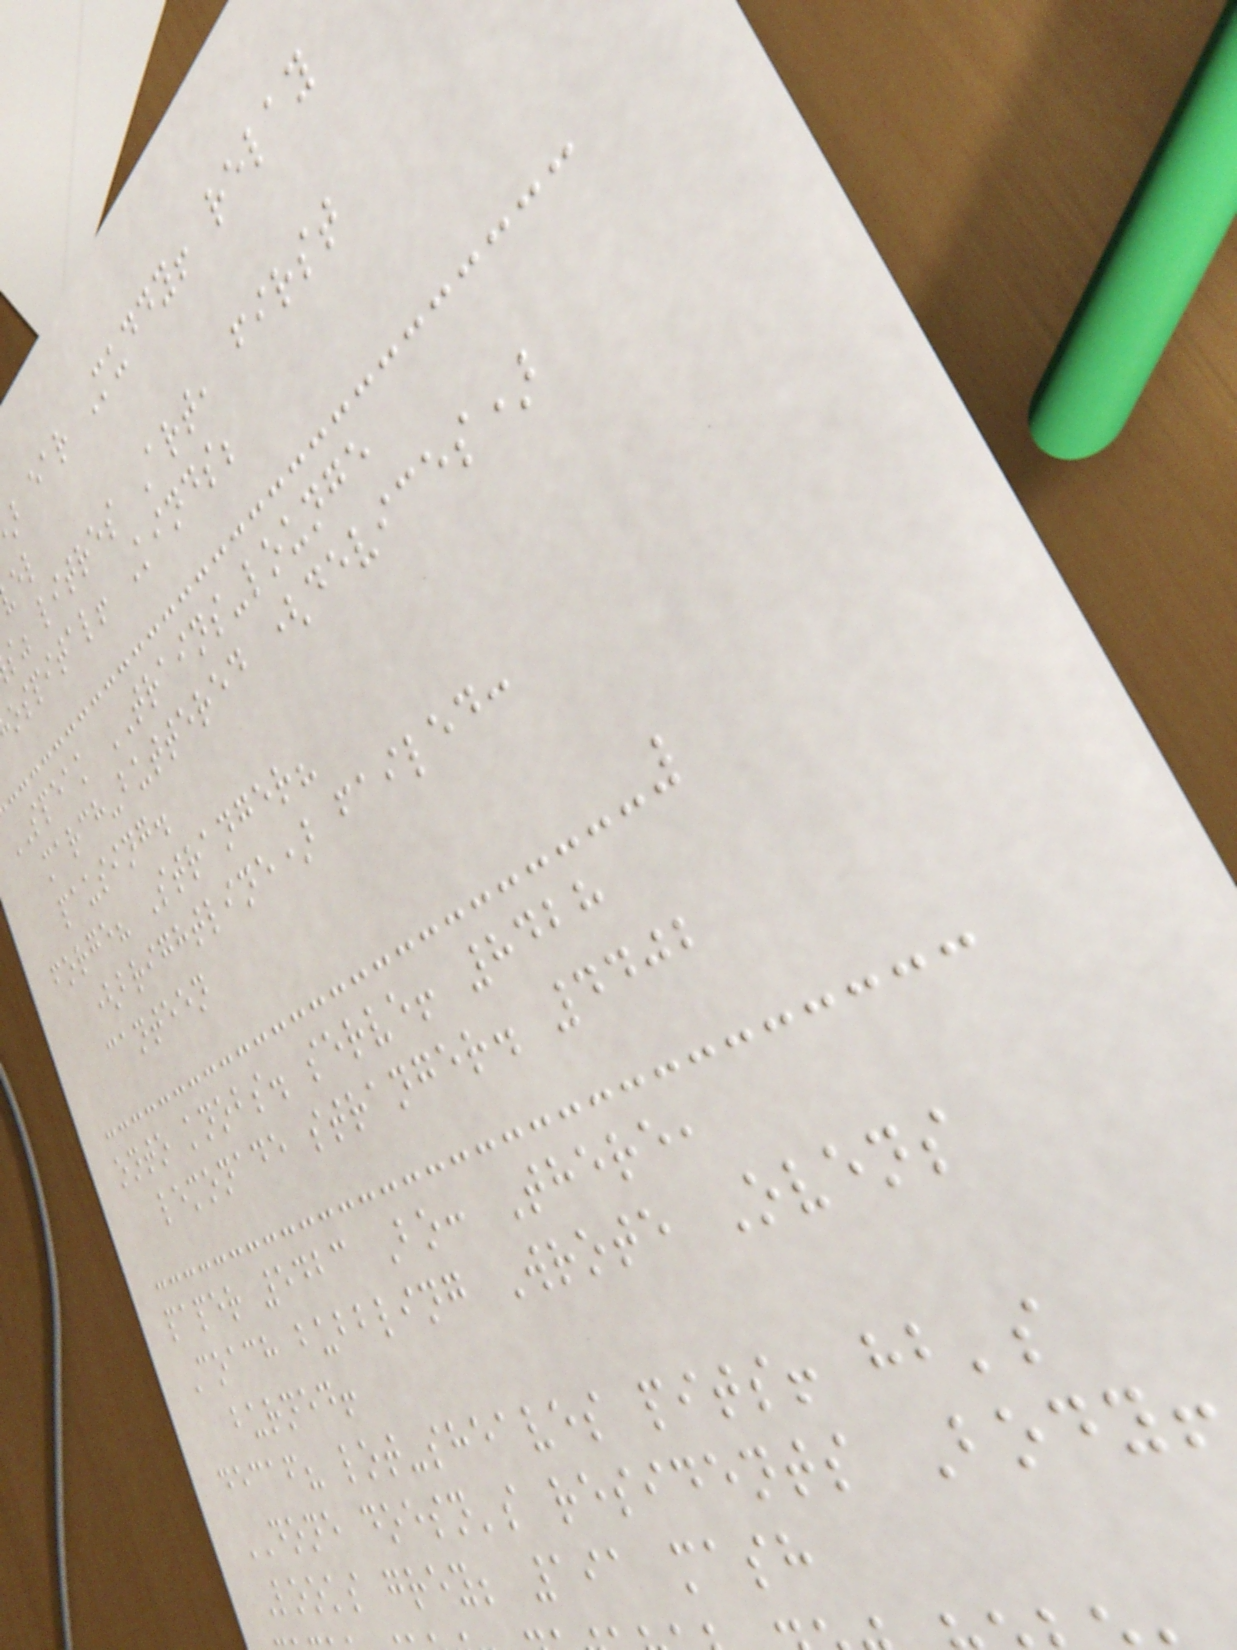ear Muddy! relay
s" litres Art, first
ospital! Kinds;
SPEAK TRAINS-lounge
march-buttered (devices)
pausing.
forge? Stranger?
(brightline) failed:
canteen
onto knobs. serve! 8428
lemonade stranger. 4402
paper 5423 Bo: There,
Coach bubbling Wrote Ovens
burned!
decaf? lot-sheaves pits! hb's
DONE doesn's residents Body!
Looks grey; 191 mash
